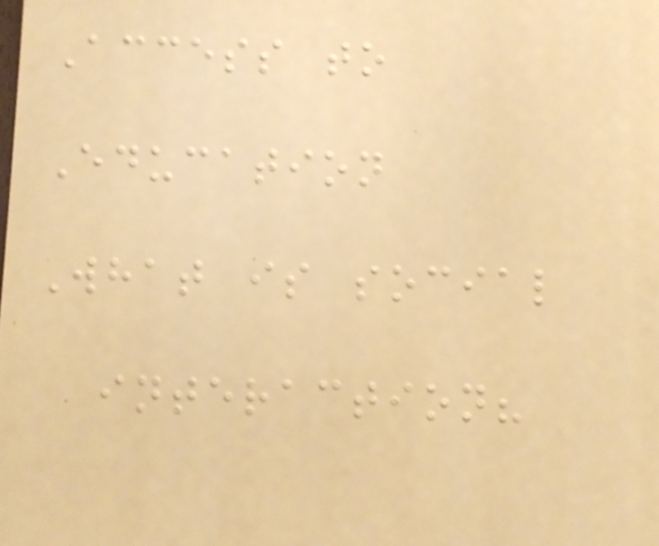Access to
Education
What is social
interaction?
